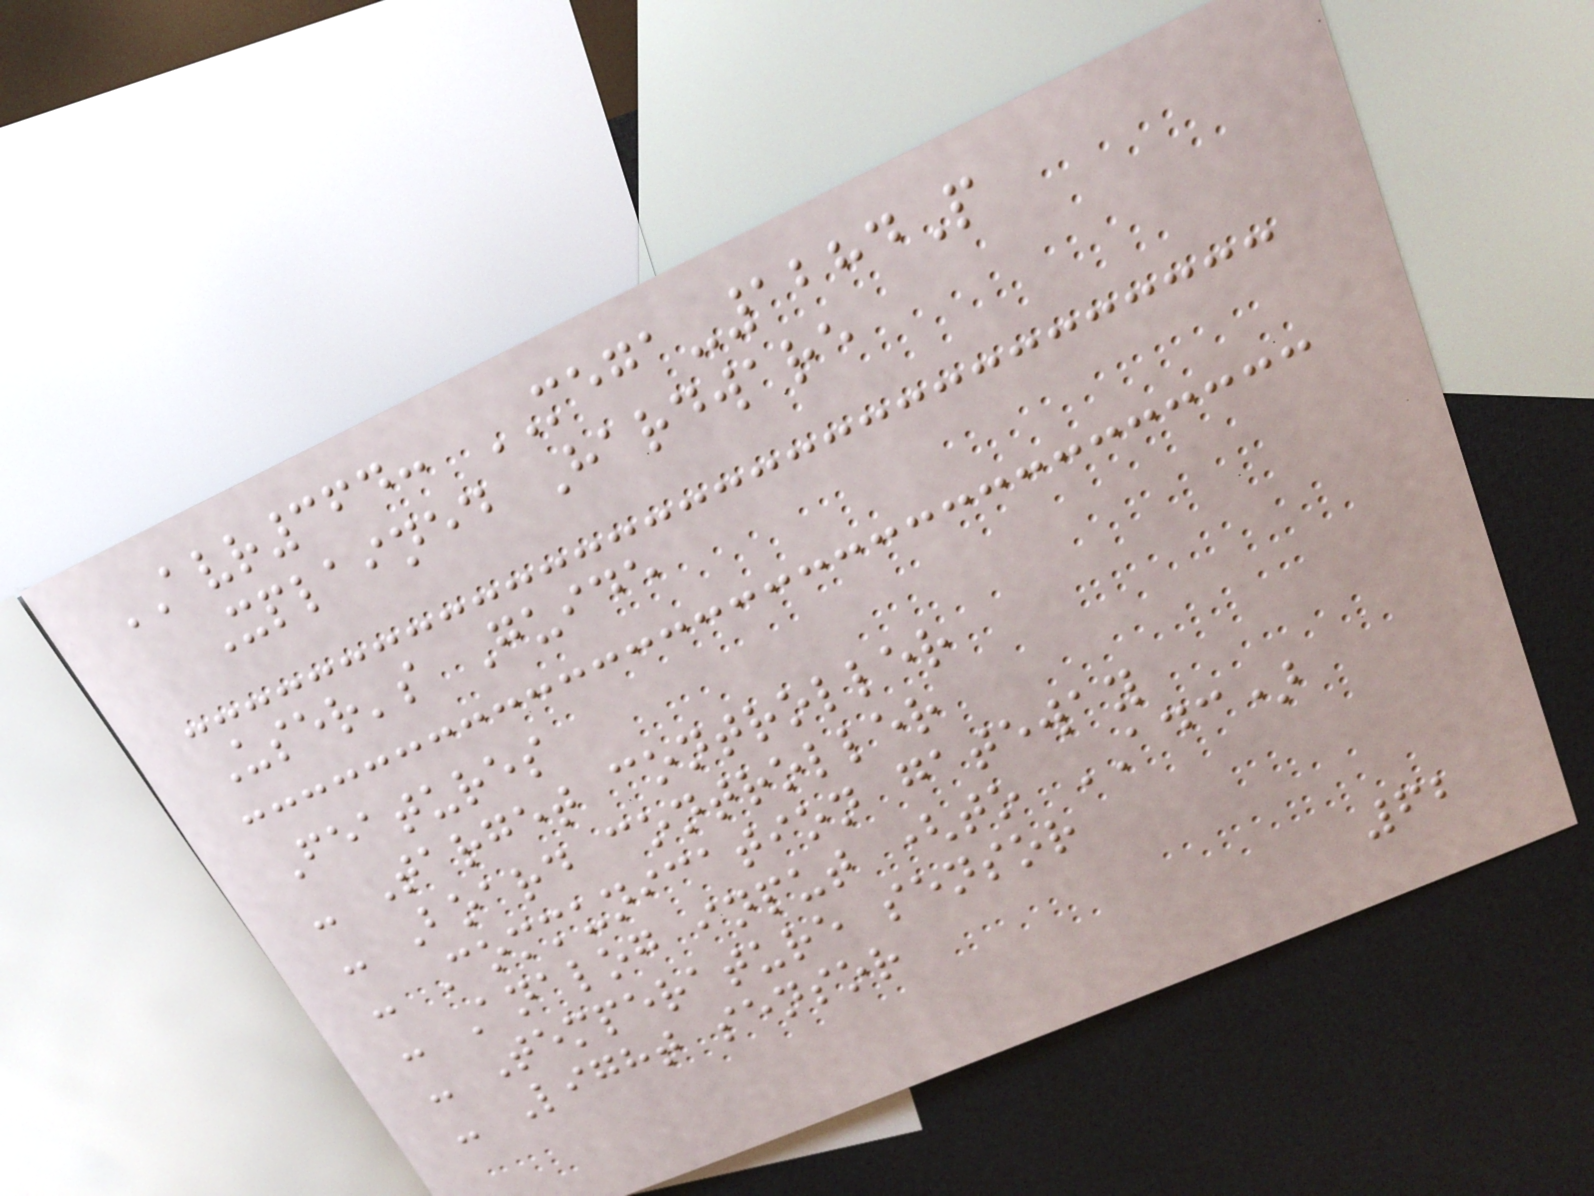AVR364: MEGA-1284P
Xplained Hardware
User's Guide
Features
- Target controller
- Board controller
- Communication gateway
- Analog input (to ADC)
- Temperature sensor
- Light sensor
62
